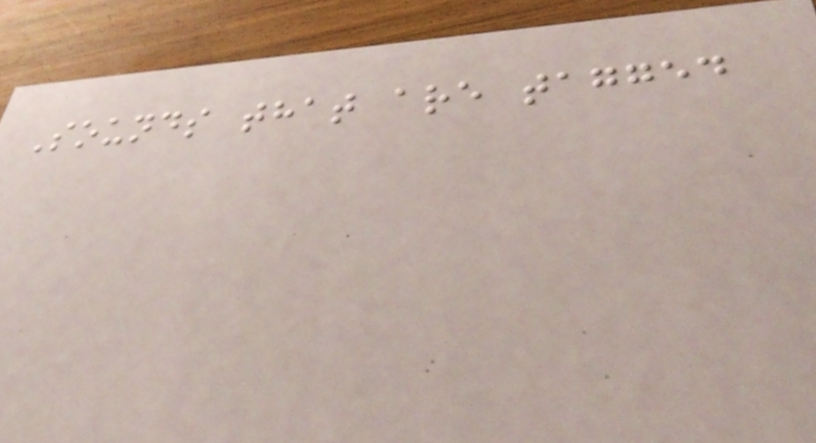Sounds that are tagged
